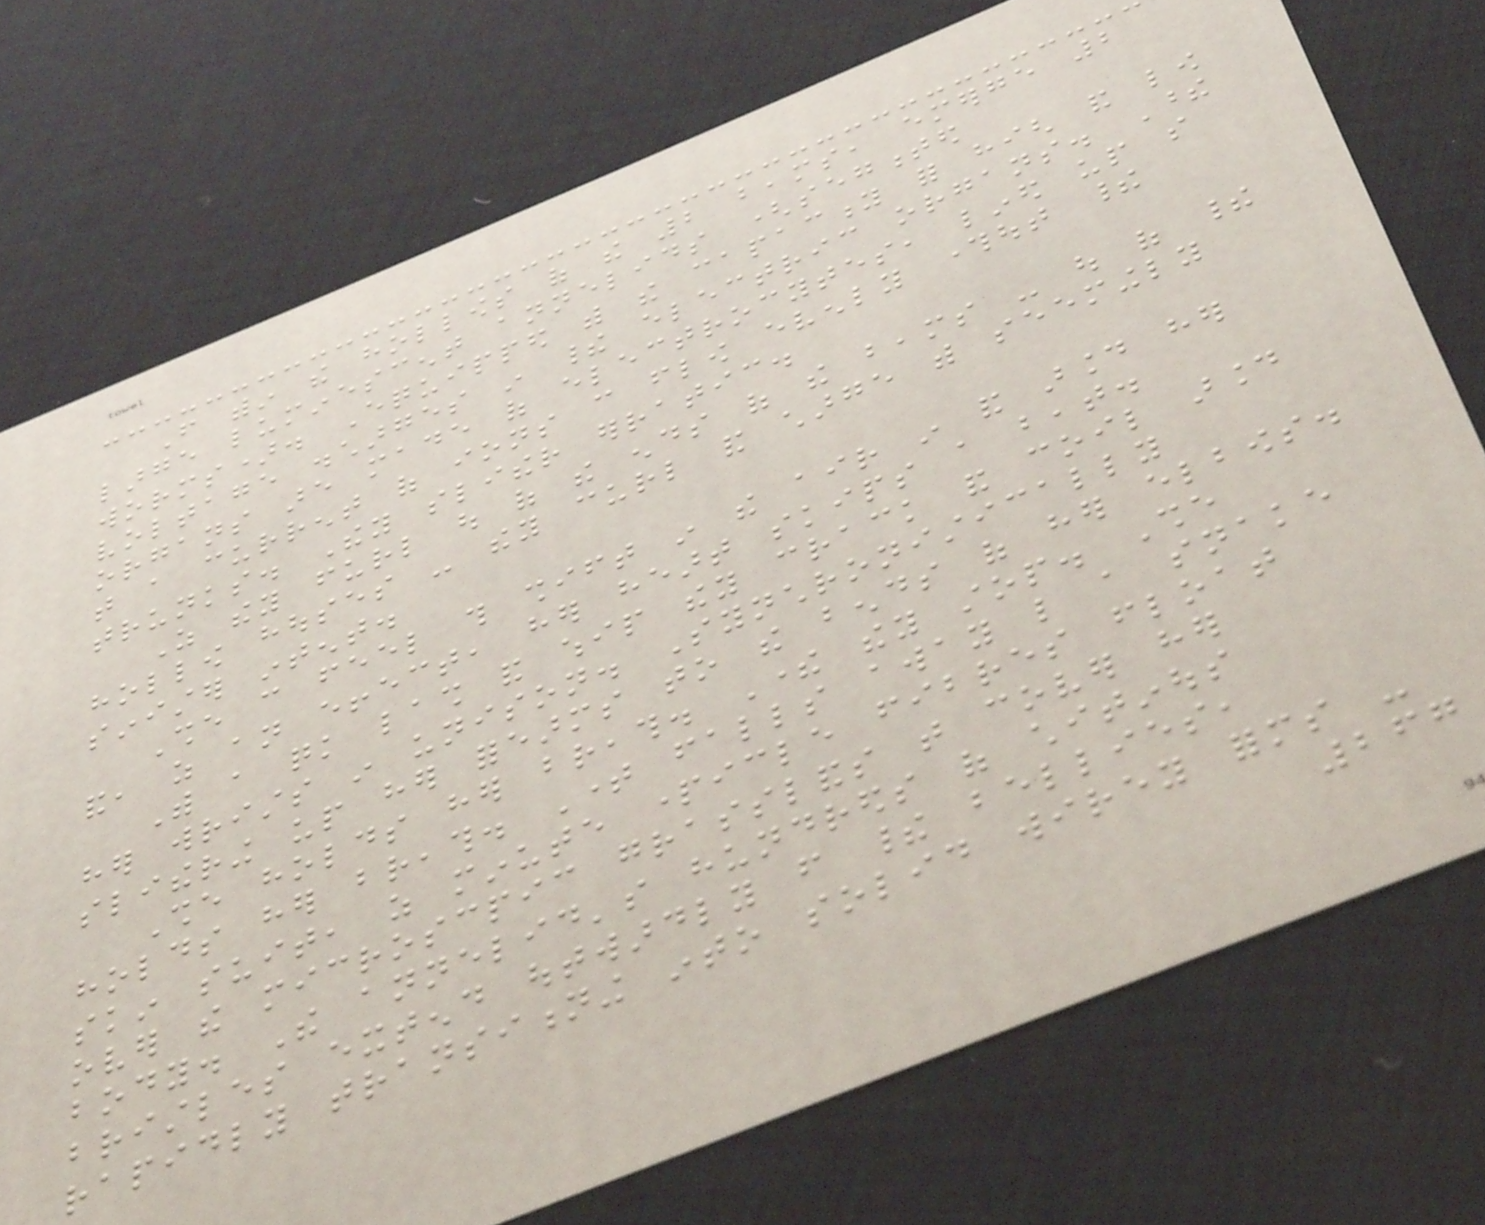From within the hollows of the 2 beams, emerge 2
large luminescent annelids (segmented
worms). Equipped with the capacity for high and low
voltage discharges in their electric organs. These
organs are made of electrocytes, lined up so
that a current of ions can flow evenly throughout their
trunks. They slither erratic.
As they furl out of the ends of the beams - out of their
hollow houses - they curl and charge with seemingly
sinister intent.
She can feel this shift in the air in and around her
and, as an effect, her heart skips a beat.
With a quick lash and whip they crack and coil around
her wrists in unison. Synchronistically
slithering up her forearms to the bends of her elbows.
She holds her breath. There they stop. She
holds her breath. Time falls away like a snake
skin suit, as minute particle fibres float
over the microscpic grasslands that cover her
body. The annelid's hundreds of chitinous
bristles extend outwardly from their bellies,
rapidly transitioning into solid wirey forms -
267
